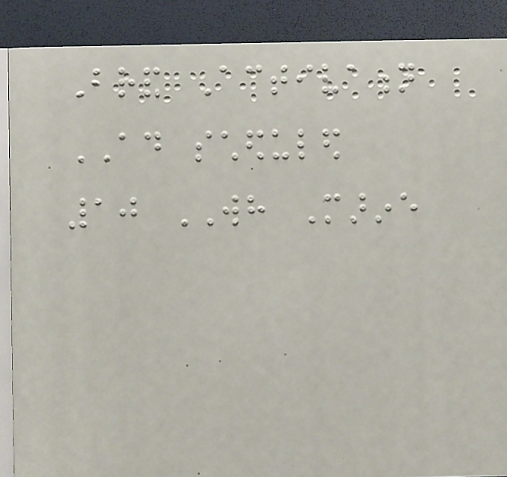Brand Activation
AD scheduled
10 WH Marine
